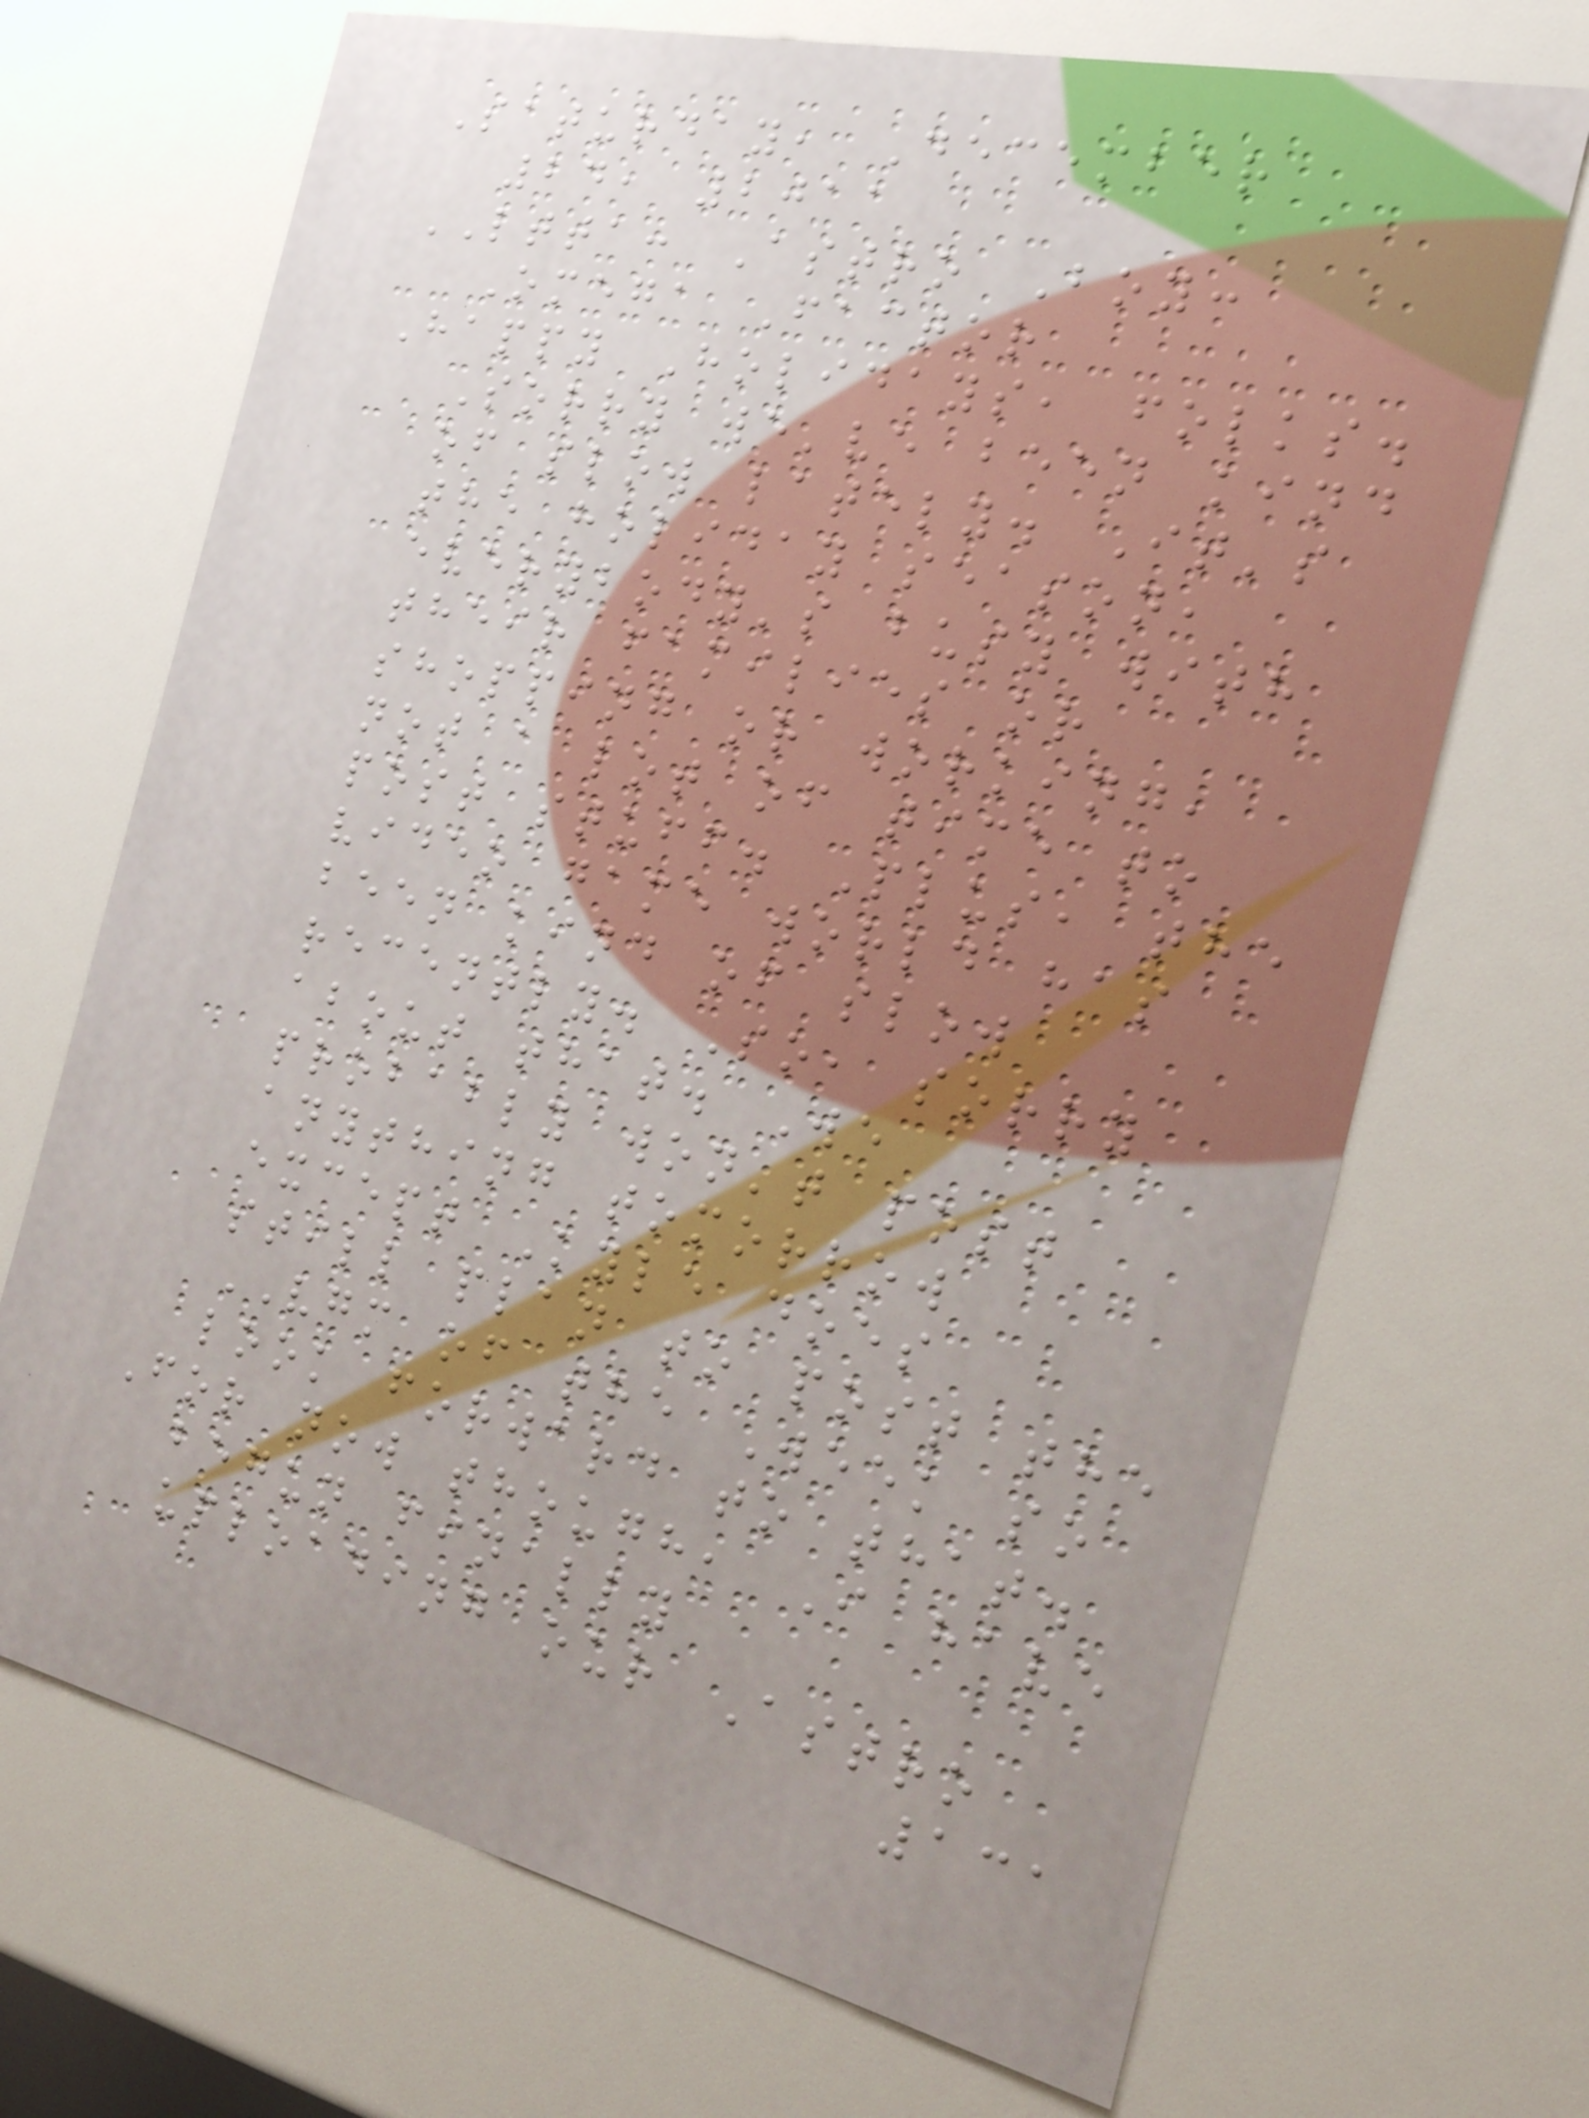Saturday, December
24, 2011
LTTA: Astro Boy:
Omega Factor
Happy Holidays, folks.
Sorry we've been kind
of slow lately. It's
the holiday season,
everybody's busy with
their families or
shopping or working,
not a lot of time to
post stuff. Plus, the
video game world has
been kind of slow
recently. So, sorry
about that. We
probably won't post
anything tomorrow
except Kyle does
still plan to post the
VGM of the Week so
look forward to that.
For now though, I have
begun finally
uploading our Astro
131
